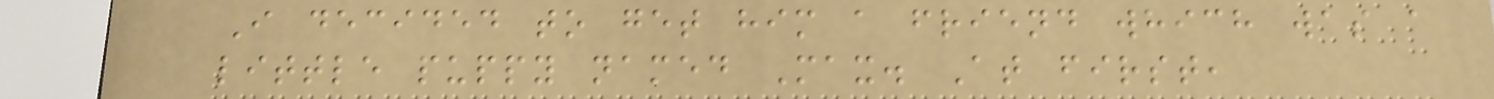I decided to get him a friend which was a
little puppy named Max. At first,
